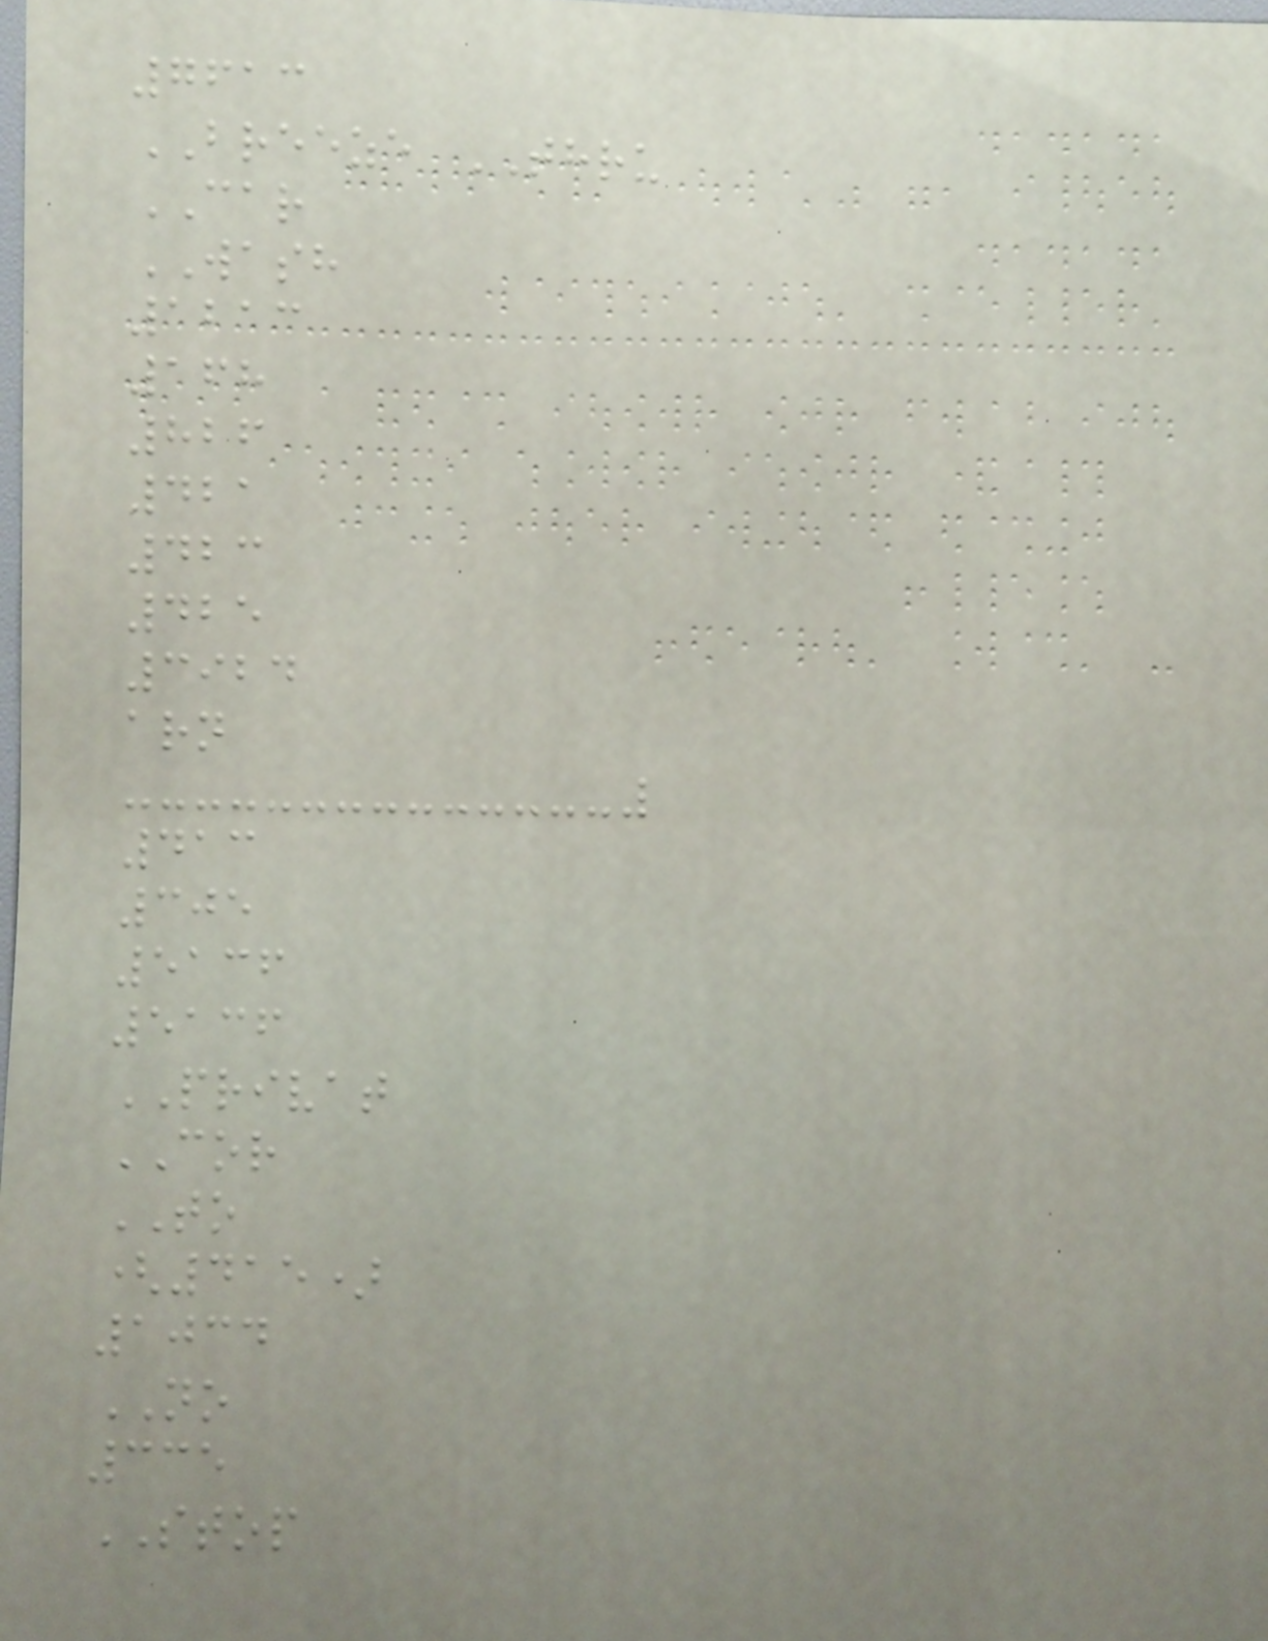7613
BREEZE THRU
CAR
WASH
1213
168
826
421
423
425
3924
arn
413
305
5136
5136
PRIVAT
COR
TO
(415)
1034
NO
335
STOP
